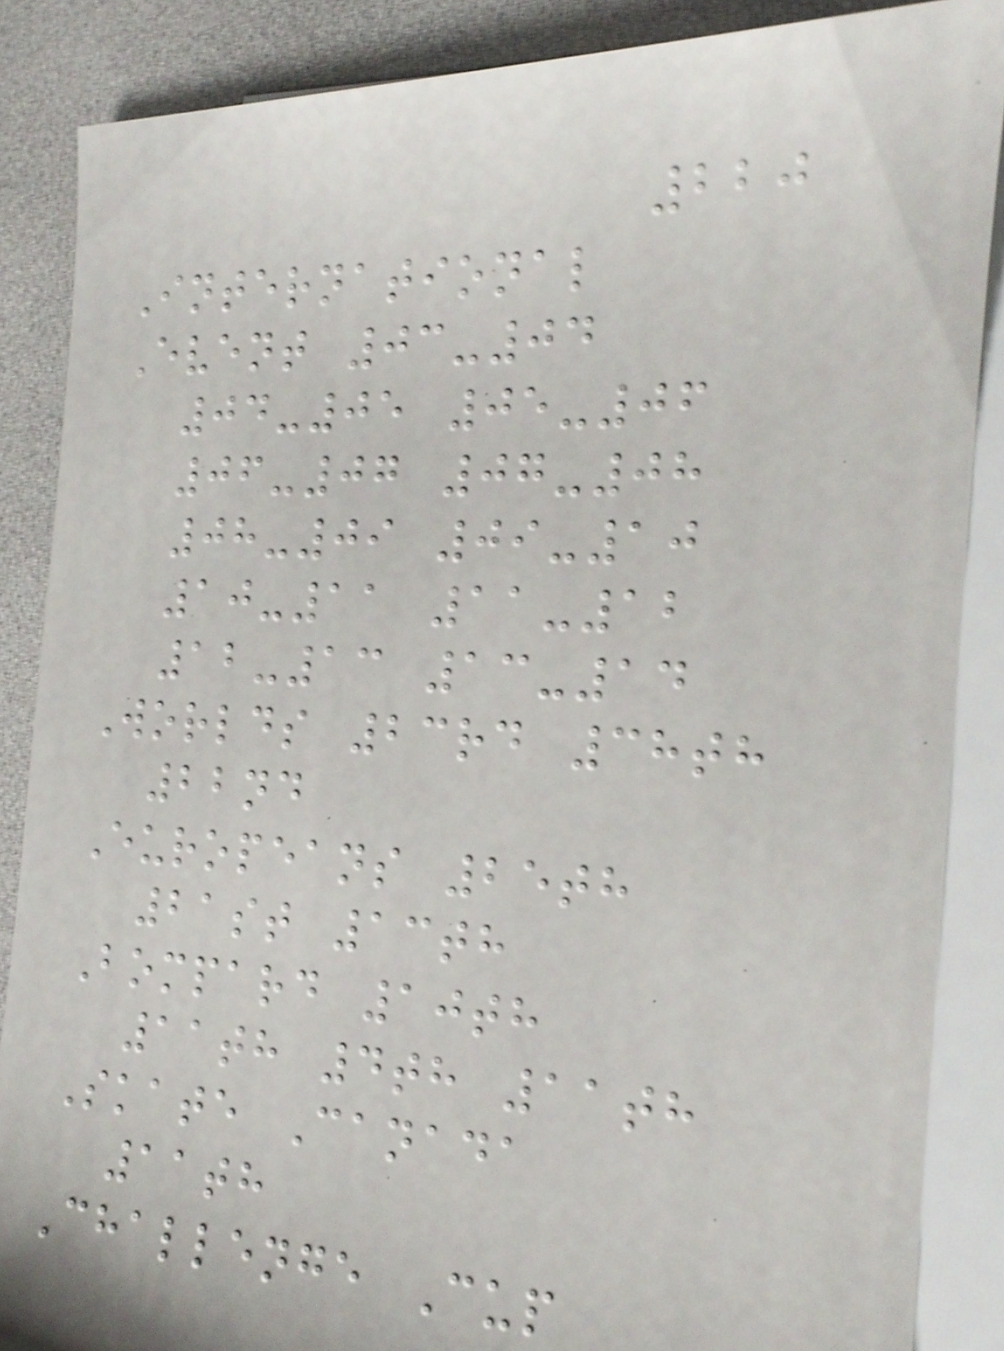220
International
Event 03-04
04-05 05-06
06-07 07-08
08-09 09-10
10-11 11-12
12-13 13-14
Worlds 23rd 38th
22nd
Europeans 25th
21st 13th
Bompard 10th
11th 4th 11th
Skate Canada
11th
Challenge Cup
